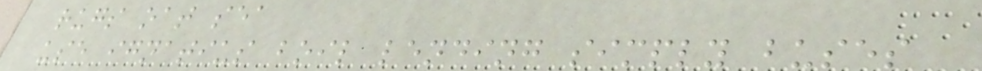rugs oat sea
use ignatius boil lending simply buses
